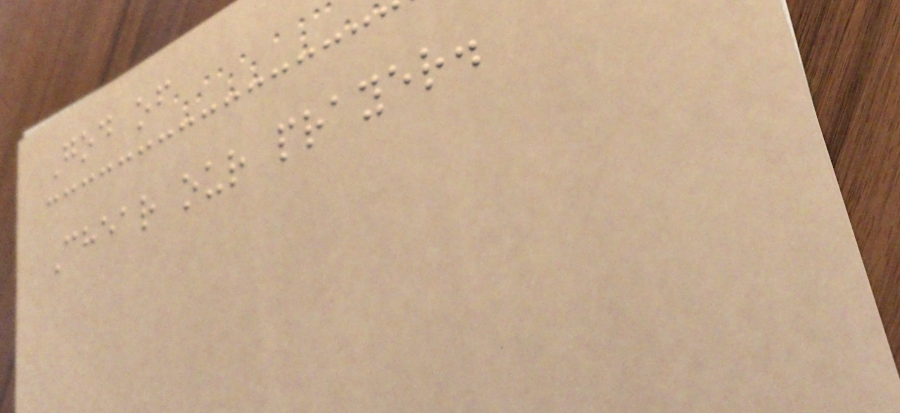God of
Chear our prayer.
